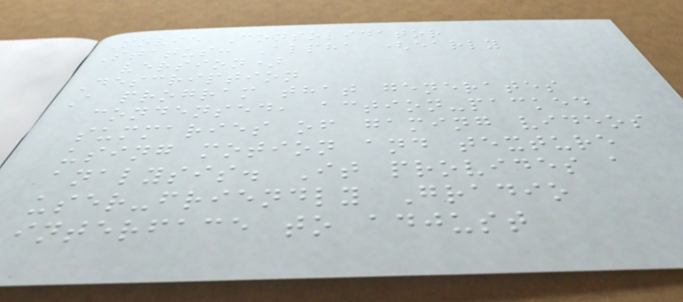Movie Consolidator
Status: Alpha (early
version)
Description
A program that generates
condensed, action-packed
summaries of gaming videos
using motion and texture
analysis. It provides a
user-friendly Gradio
interface to adjust
